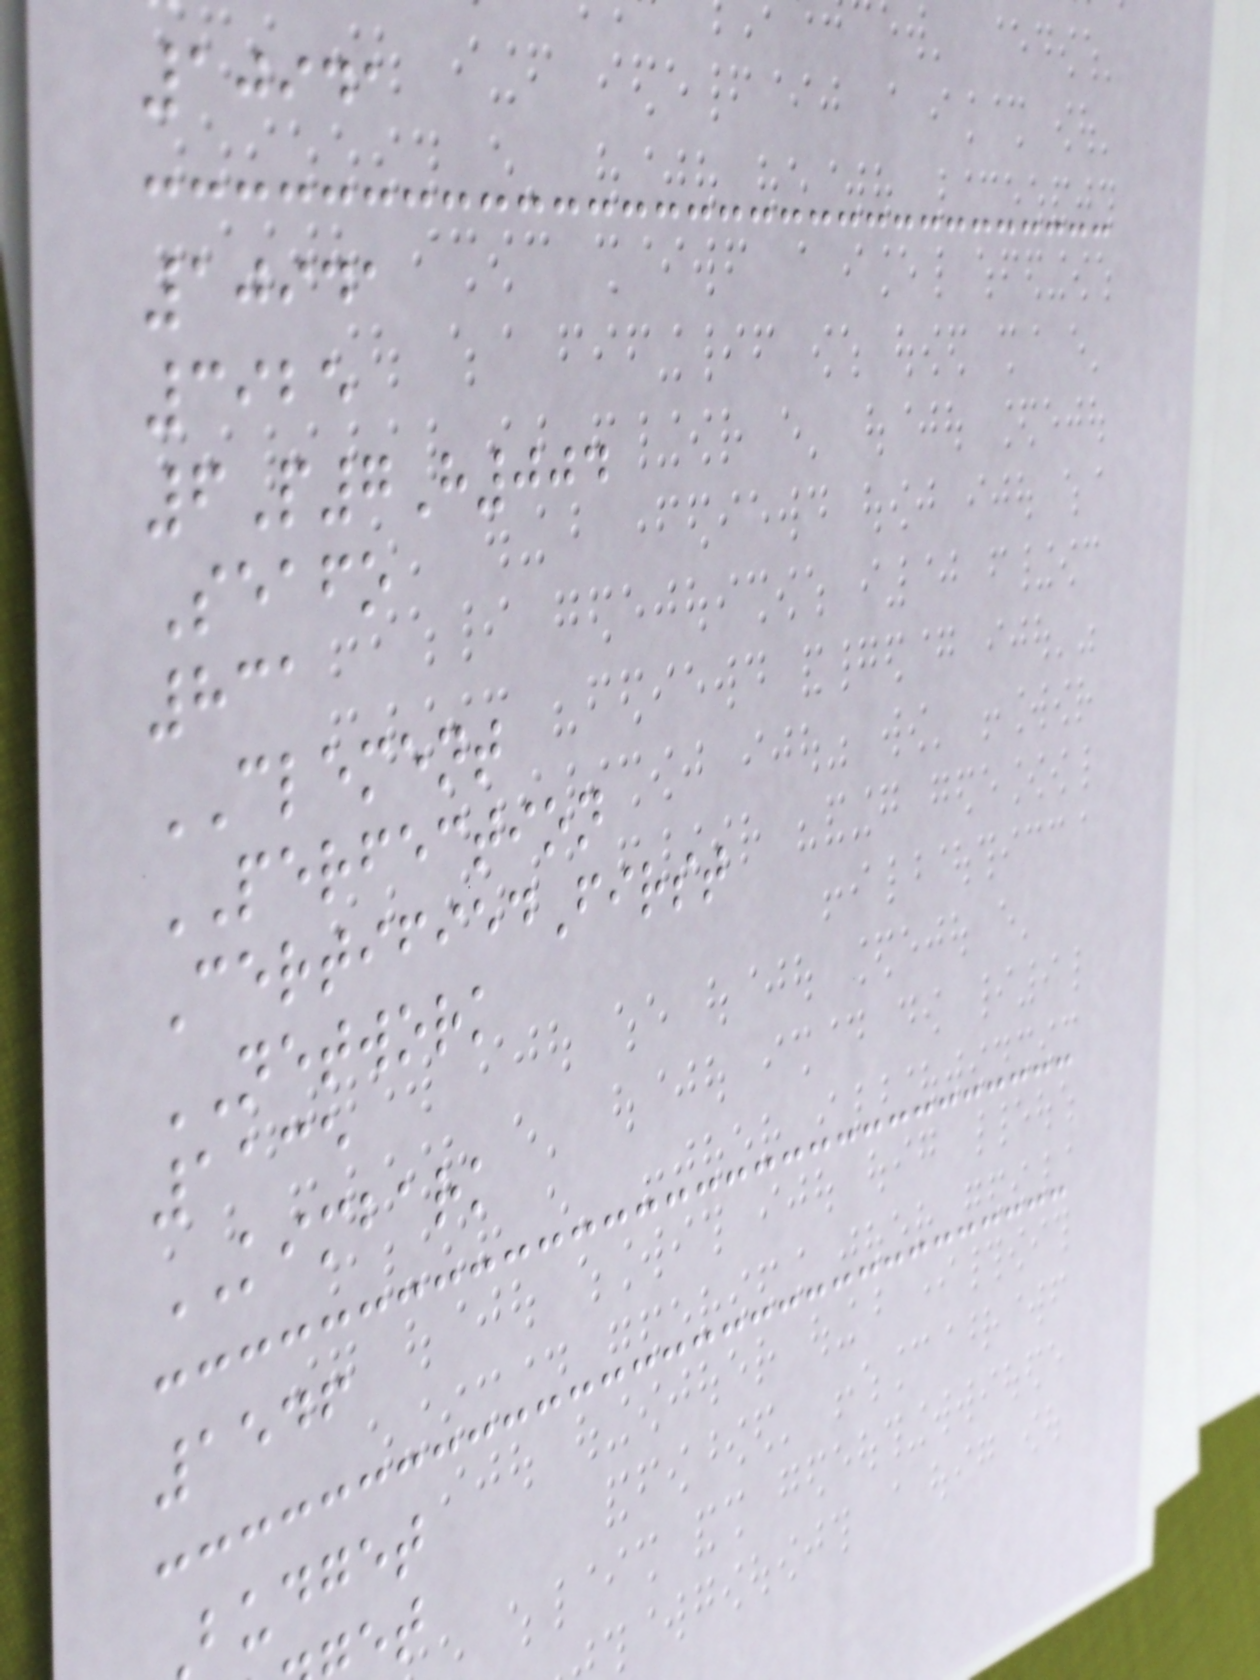10941
10941
3925
6P7H004
Seafo
831
CLEMENT
PERFECTION
CertifiedFirst
NETWORK
1135
KIMBARK
1546
budget
